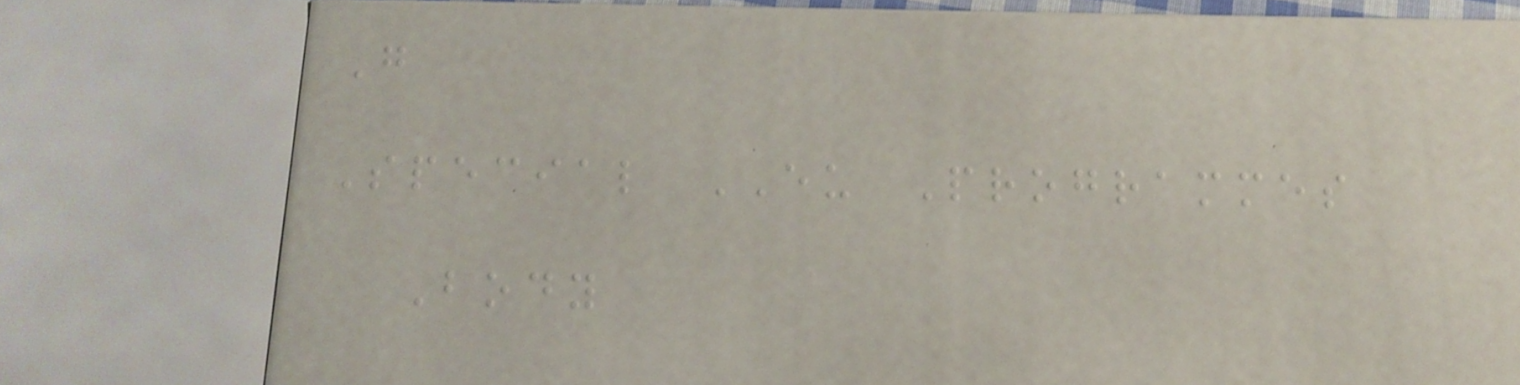G
Special EU Programmes
Body
